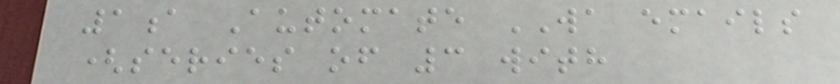1a Automate WA emails
(series of 3 with
